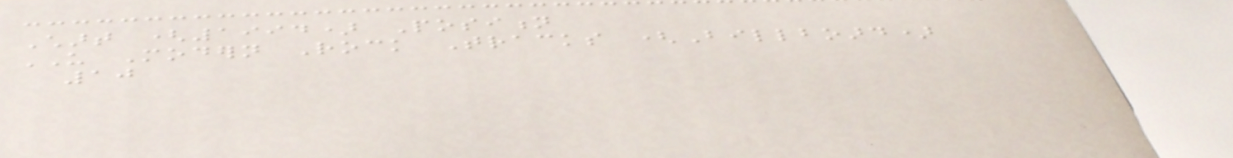Chart (1994) Position
US Modern Rock Tracks (Billboard)
10
